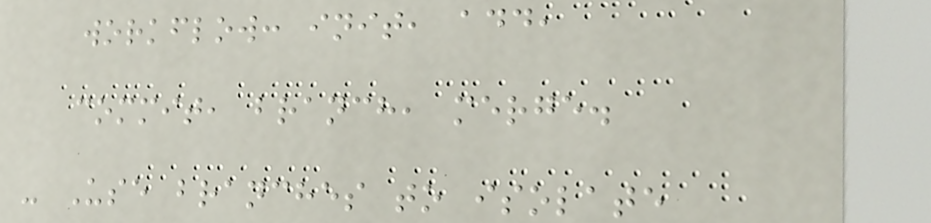workflow: init, add,
commit, branch, merge.
- Use branches to isolate
